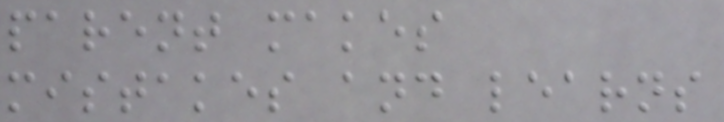parent makes
mistakes and learns
